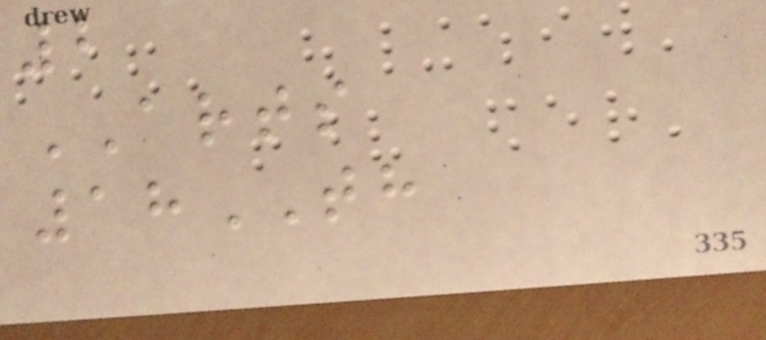2
ARTS
18TH
